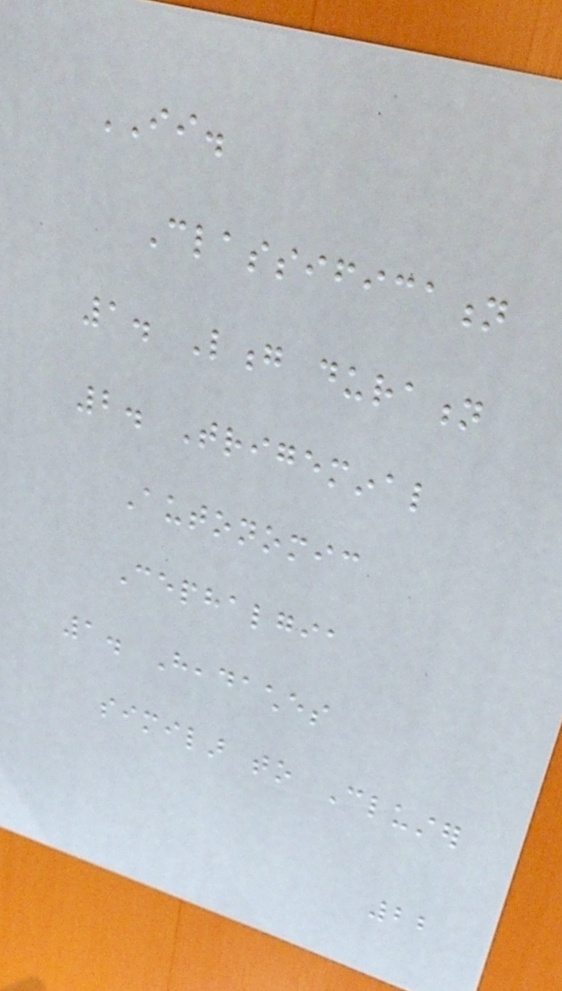II.
Classification
1. Long duration
2. Trigeminal
Autonomic
Cephalgia
1. Headaches
similar to Cluster
22
